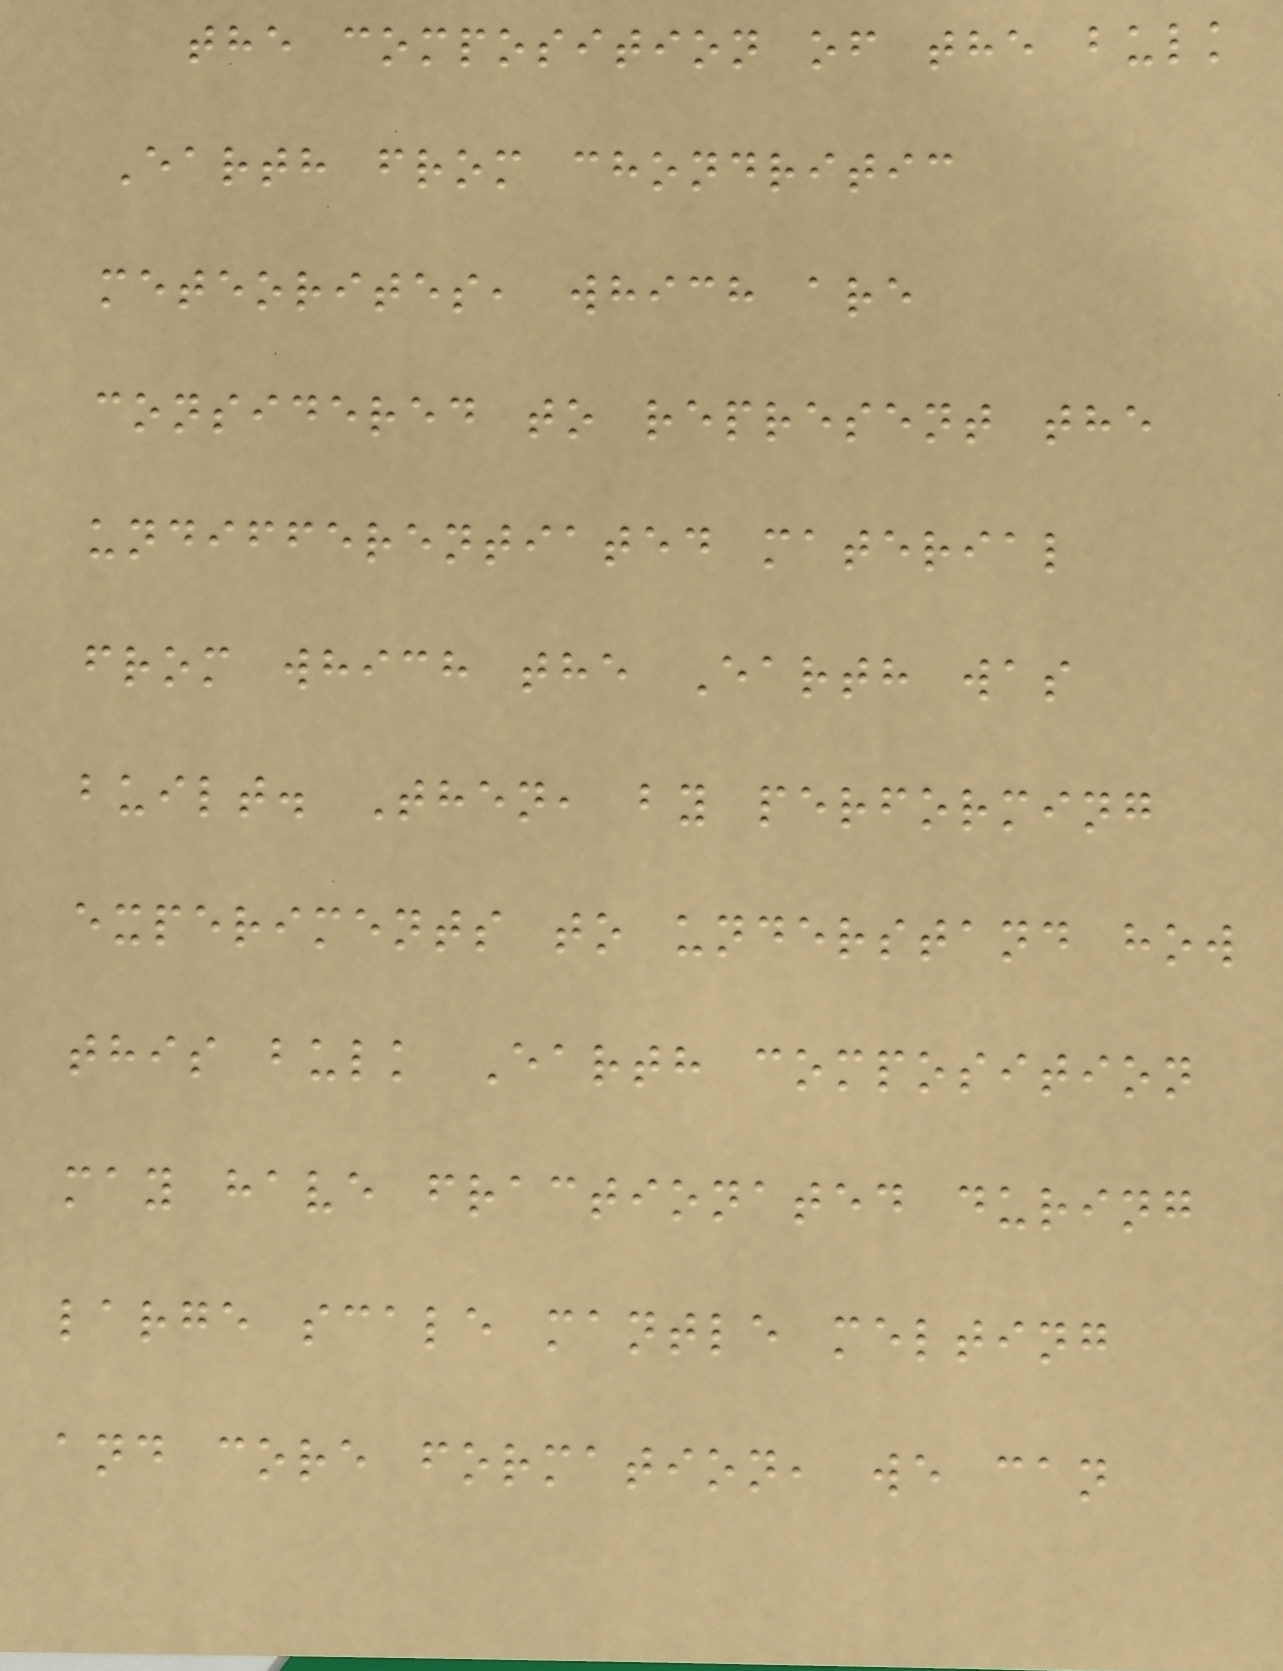the composition of the bulk
Earth from chondritic
meteorites, which are
considered to represent the
undifferentiated material
from which the Earth was
built. Then, by performing
experiments to understand how
this bulk Earth composition
may have fractionated during
large scale mantle melting
and core formation, we can
